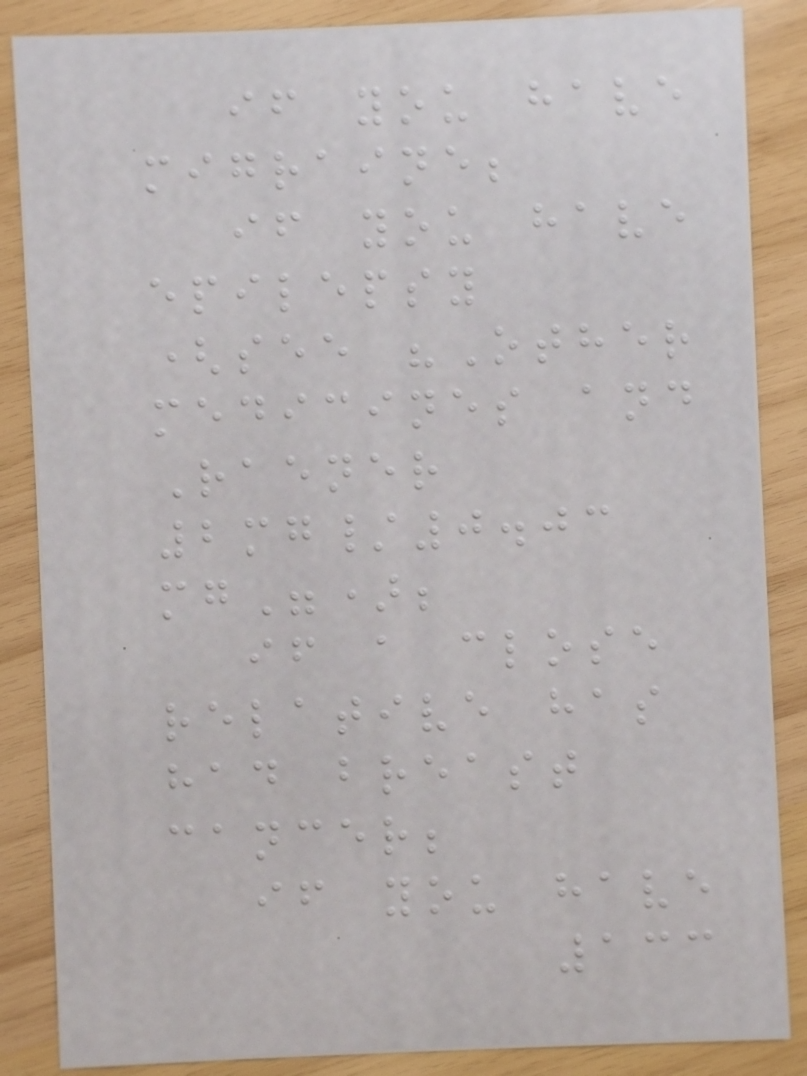if you have
migraine;
if you have
epilepsy
(see "Other
medicines and
Raener
2mg/0.03
mg");
if a close
relative has
had breast
cancer;
if you have
133
